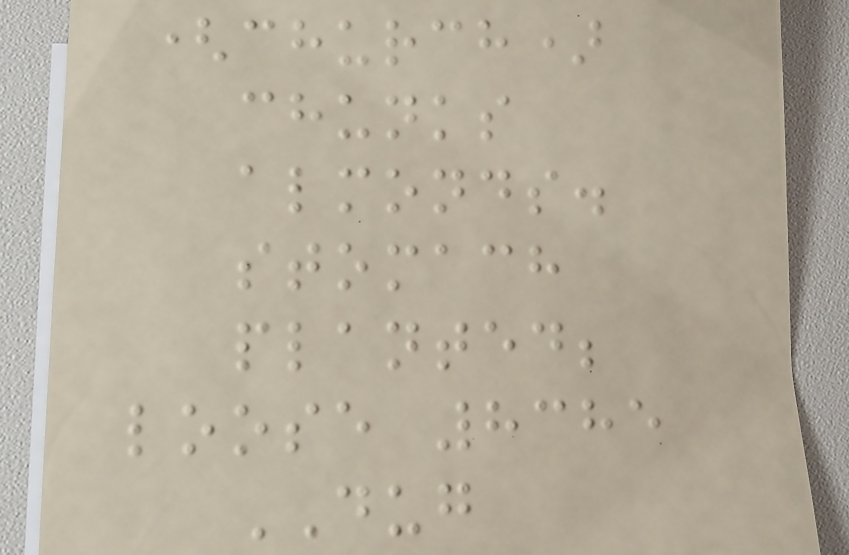(church)
chunks
almonds.
stomach
planted;
loose 8385
DUG
